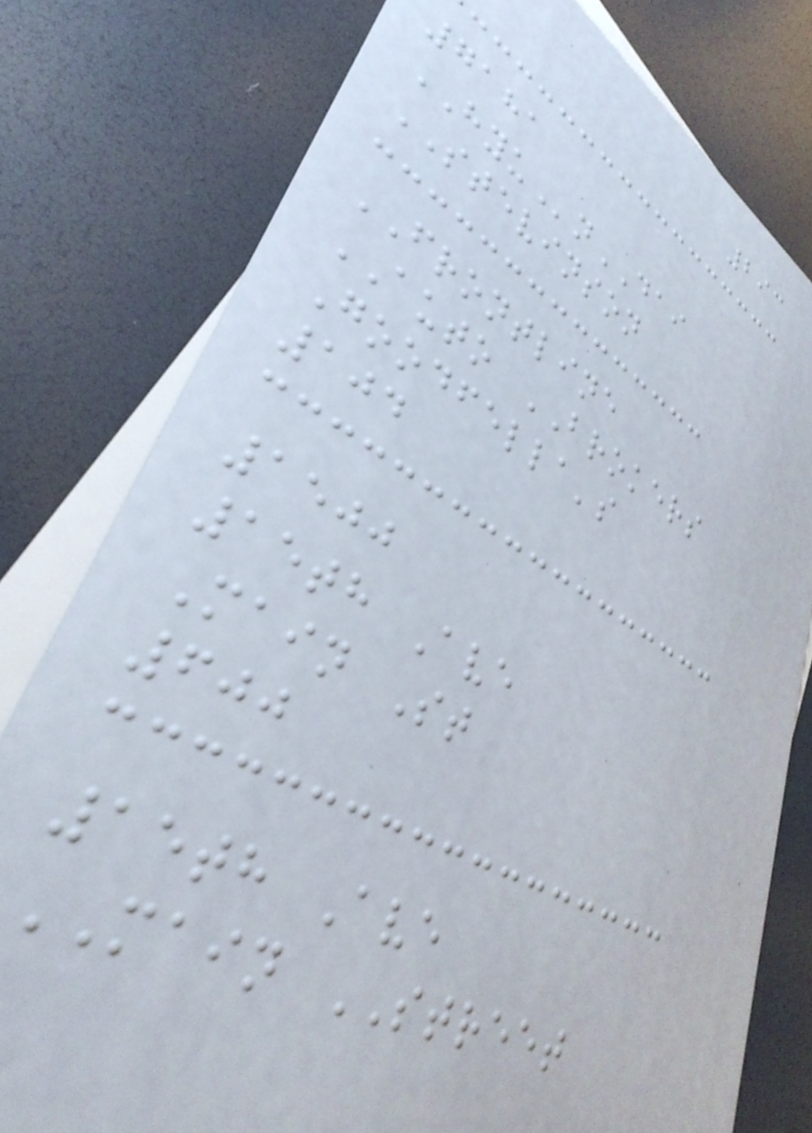293
7181
HYUnDAI
STEVINSON
FRONTLINE
AUTO BROKERS
Goodfella's
104
1500
15th Ave
Main St
600
15th Ave
MAIN STREET
